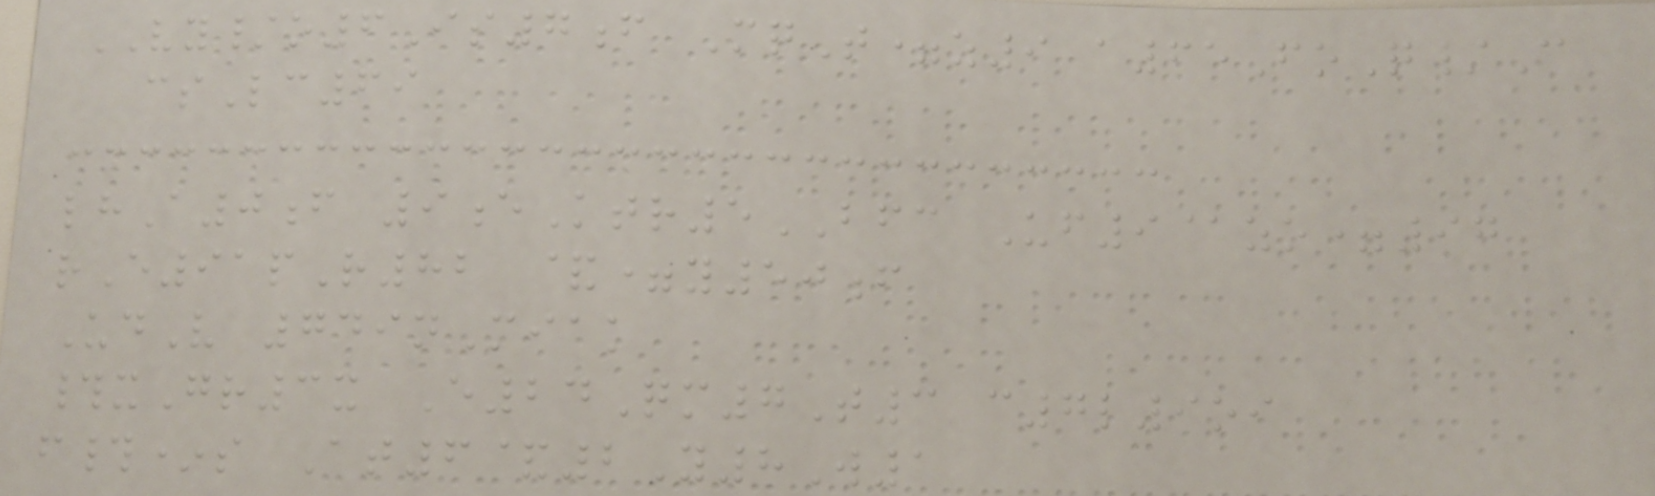VY/o6Is7f MqT=z9 a65FoQ/C
csLc69
lhA0f 9eKtr5BFC Uf9@zo=97
rE91pR82 &=y50f
UdV 749nMiak
#xGr3x E24Qm7T3 c7l9oi
f#*s At6&2Y8W1
